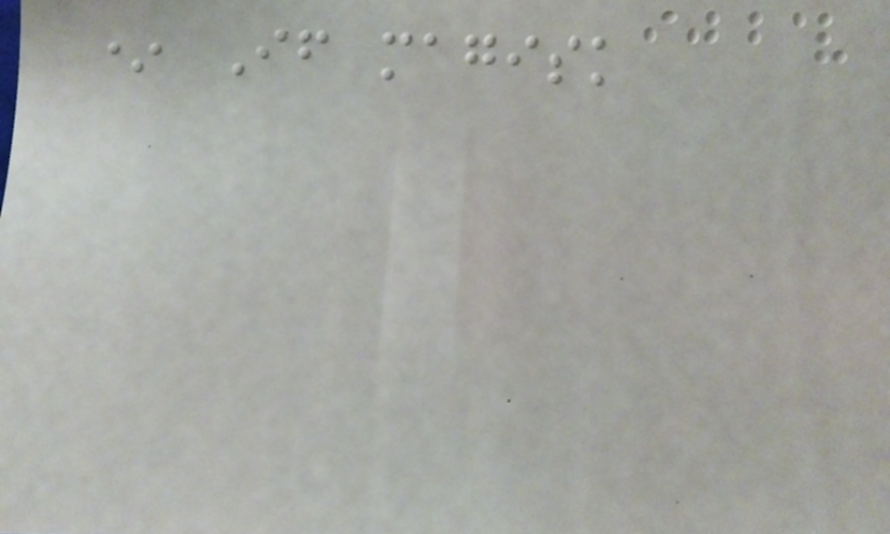* If magisk
